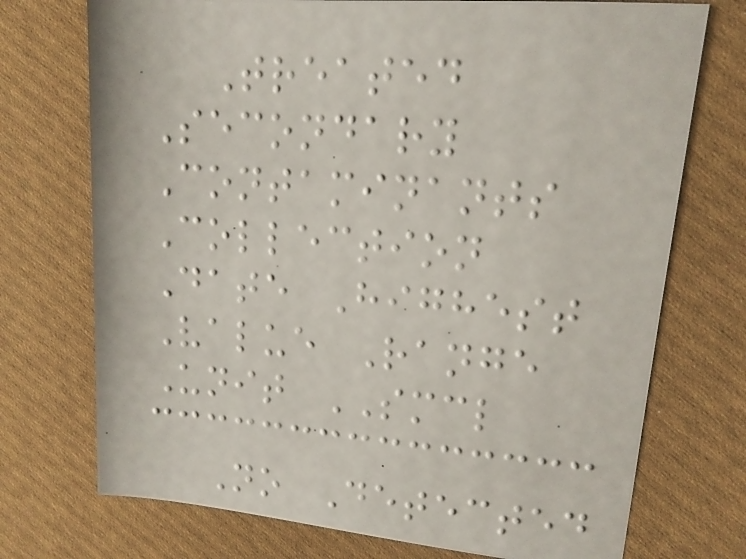Treated
Secondary
Contaminants
Collection
Date Highest
Value Range
Unit SMCL
No Detected
